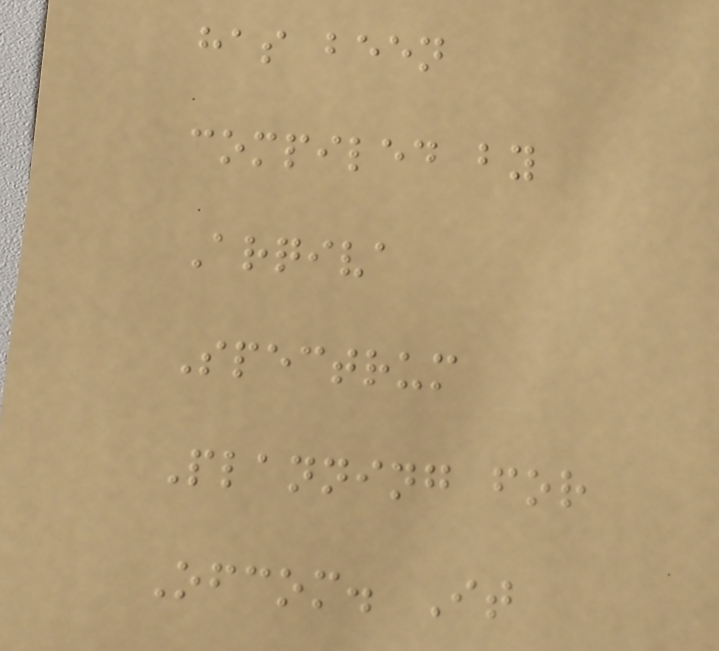has been
compiled by
Arqiva
Spectrum
Planning for
Ofcom. It
